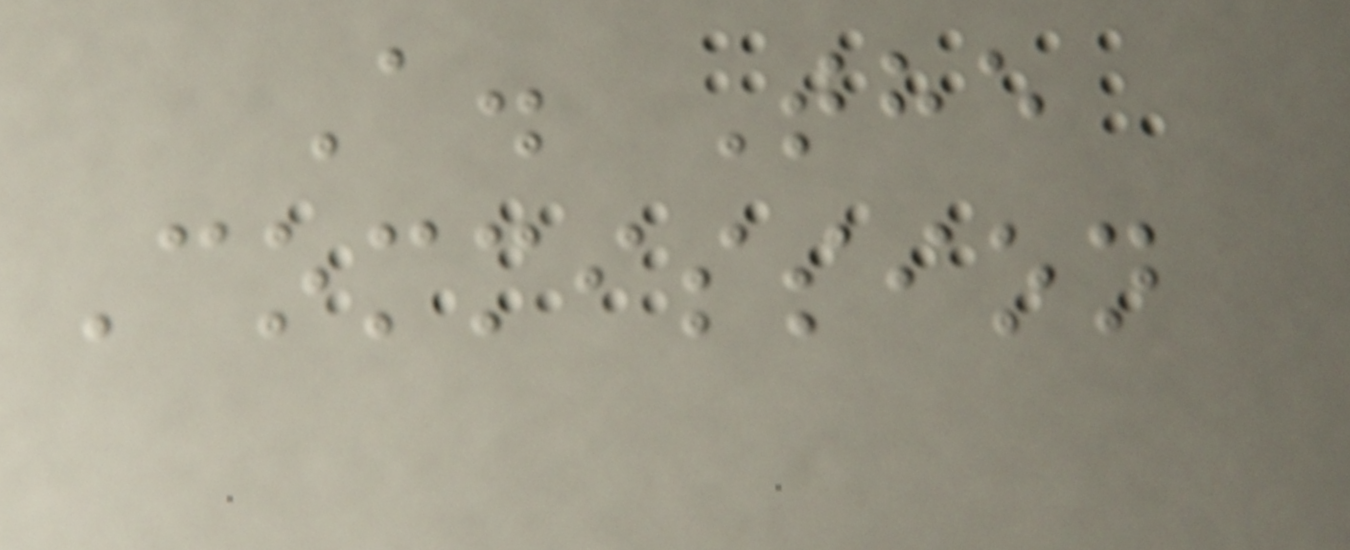A. The
Commission
